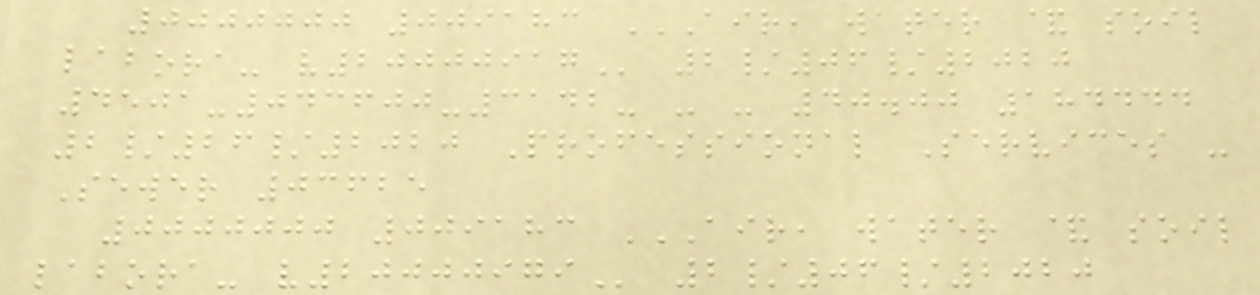0000000 009183 AIR, WATER & SOIL
LABORA- V20000917 2/06/2020
4501-043600-3142- - - 40.00 184444
2/26/2020 Professional Services -
Sewer 03625
0000000 009183 AIR, WATER & SOIL
LABORA- V20000979 2/06/2020
